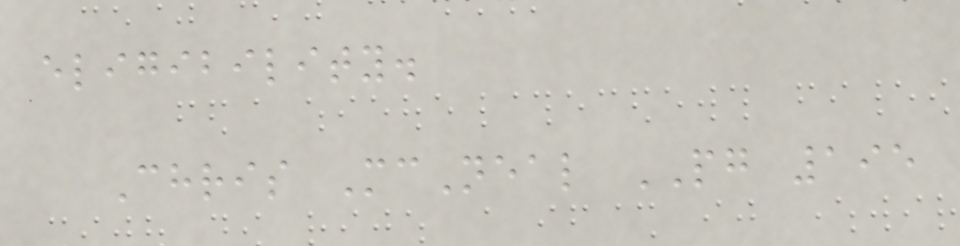eligibility.
Chris McNeal PG 195
